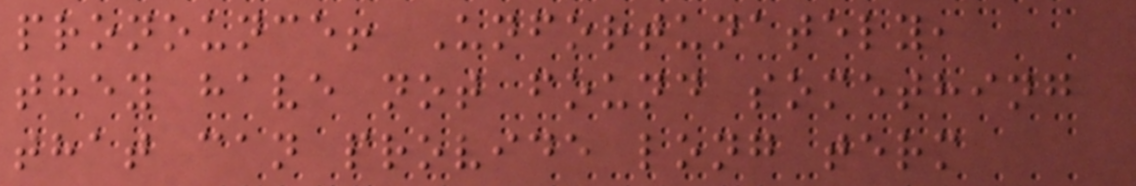pronounce! Unfortunately,
they have not found something
that can provide long term
